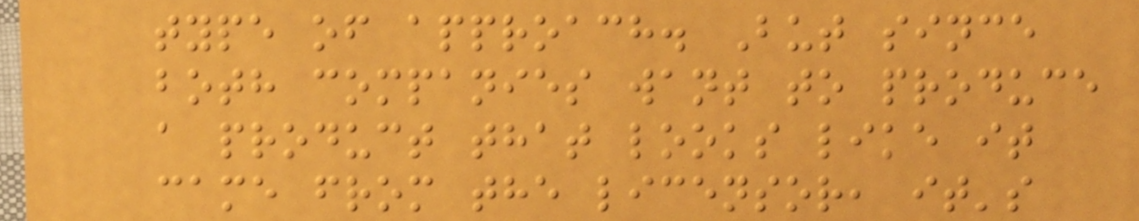type of approach. But since
both companies want to produce
a product that looks like it
came from the licensor, it's
